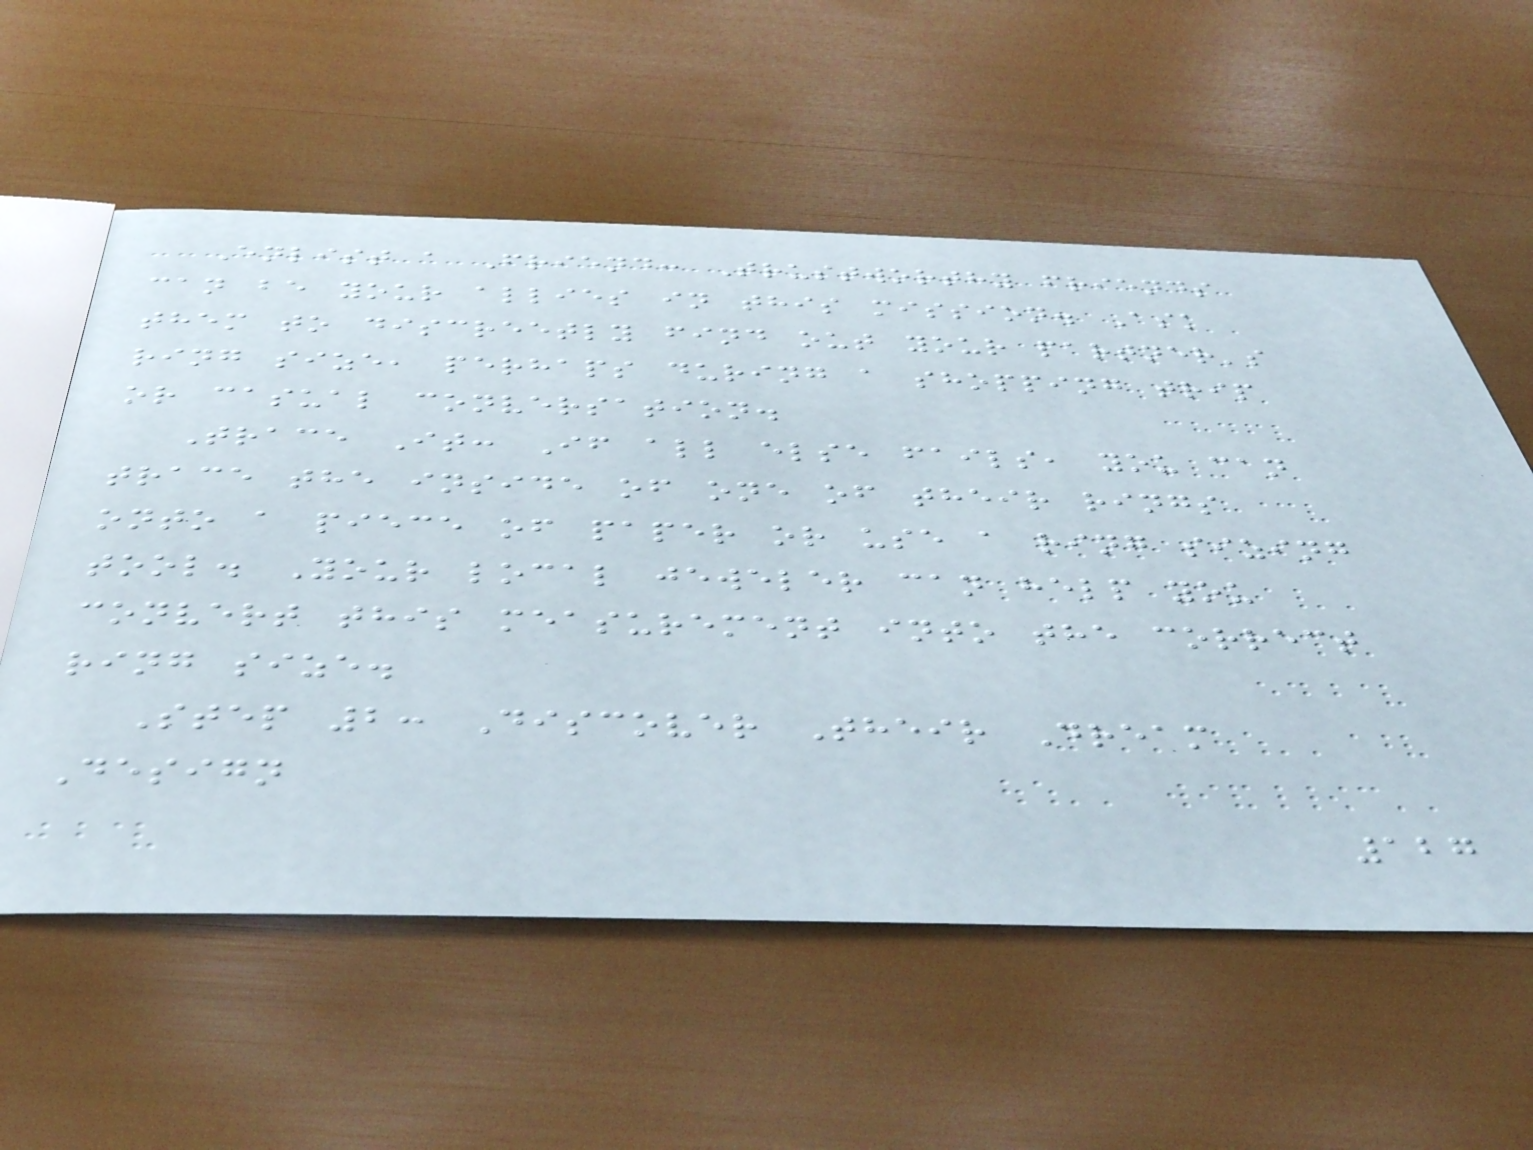Enlist a Friend: Trustworthy friends
can be your allies in this mission. Ask
them to discreetly find out your partner's
ring size, perhaps during a shopping trip
or casual conversation.
Trace It: If all else fails, you can
trace the inside of one of their rings
onto a piece of paper or use a ring sizing
tool. Your local jeweler can help you
convert this measurement into the correct
ring size.
Step 2: Discover Their Dream
Design
127
